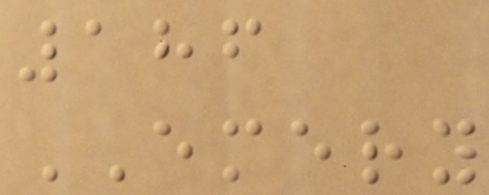186
EMERY
